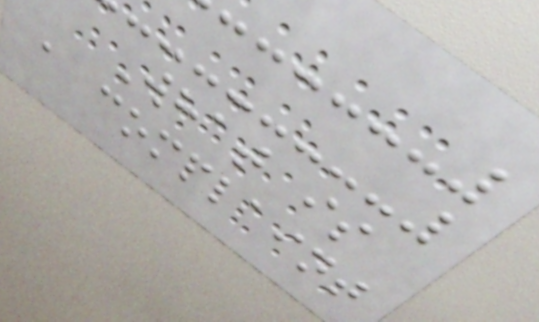What is
a complaint
